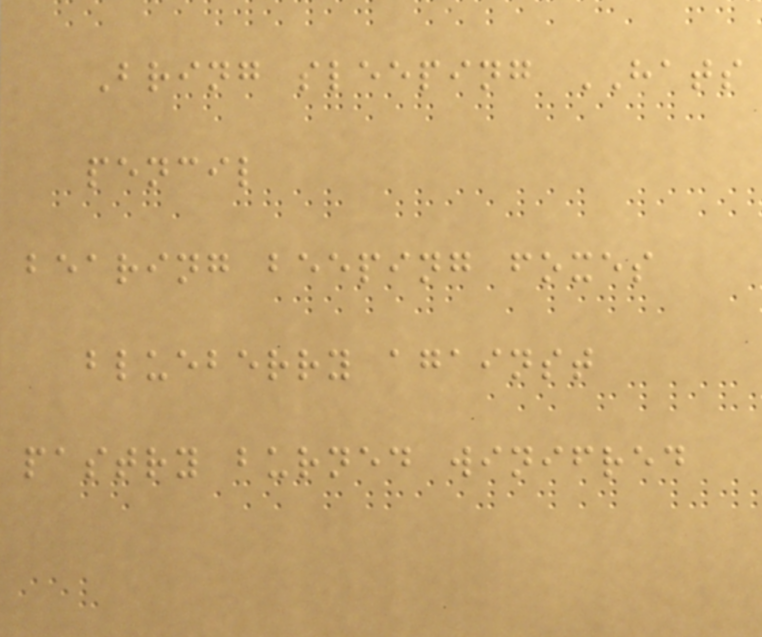Bring sleeping HATS
pencil
bearing beeping foxes
blueberry against
pastry burned winifred
